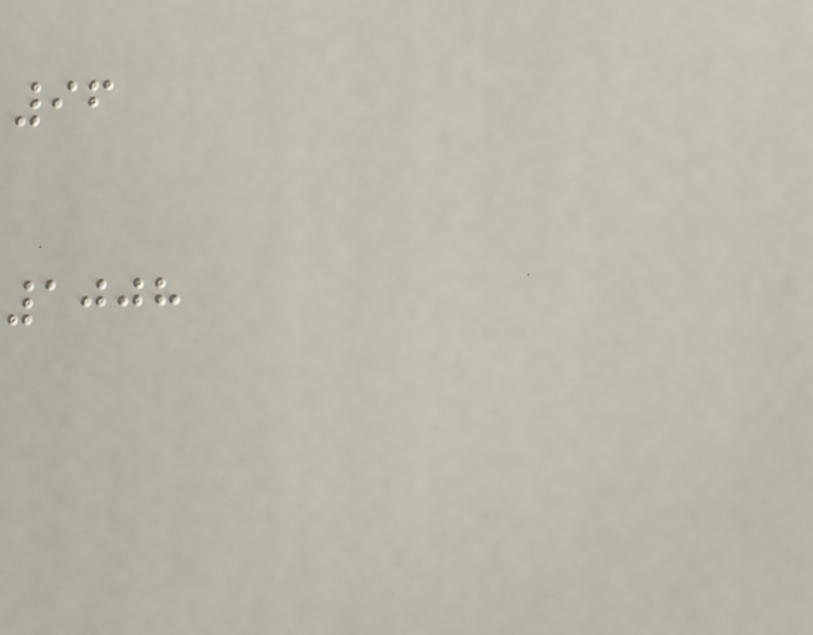96
1008
